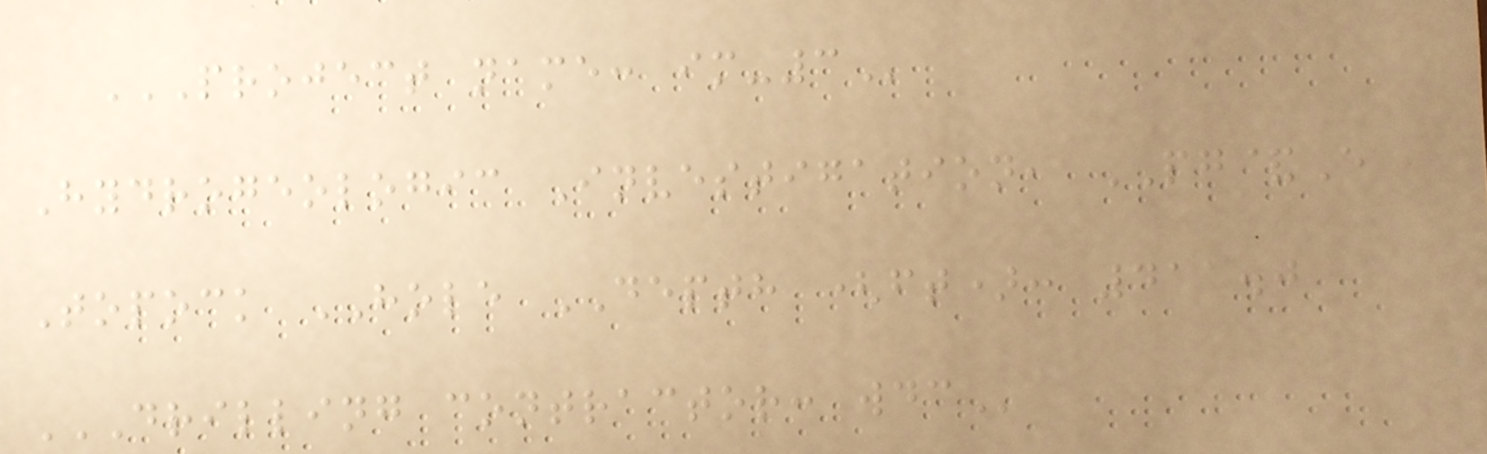PROJECT NAME: IM-3
Hydrogeologic Investigation, PG&E
Topock HOLE DEPTH (ft): 411.0
DRILLING CONTRACTOR: WDC
